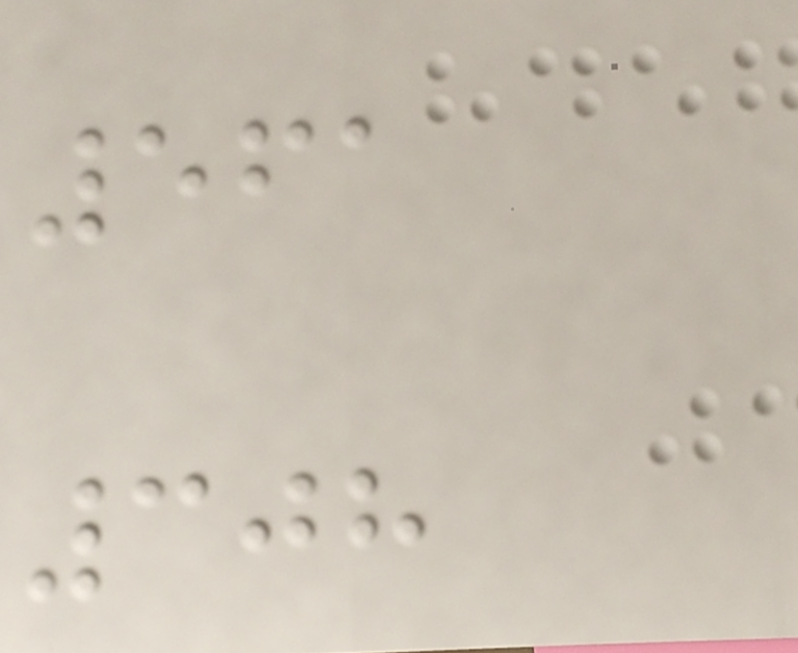561
308
